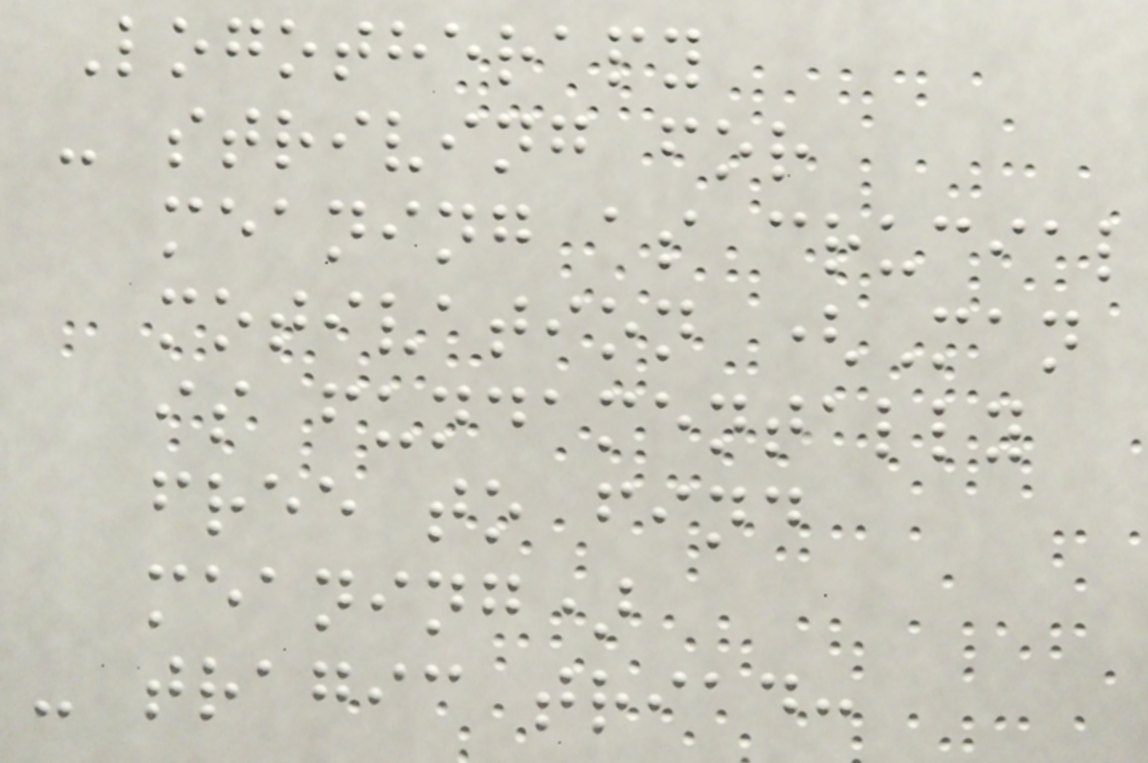Logotherapy
- striving for
meaning as crucial
motivation (Man
is fundamentally
free to find
meaning)
- tragic triad:
